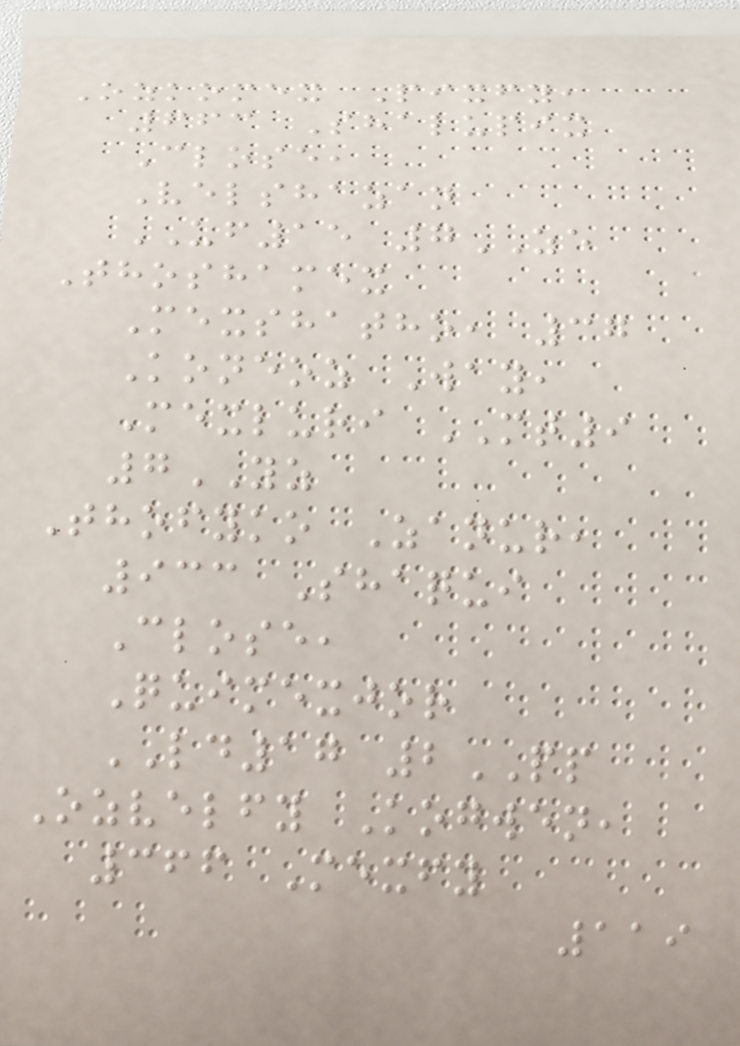Ozkomex Pixfy,
663 Shalupix
Close,
Velshazan
UF15 7ZE
Thoshamex
Mexshatho, 37
Koneoz Way,
Mexluri MT9
7YZ
Thofyko Zanur,
933 Shaqui
Close,
Quimexjor
LD17 2PP
Ozvelfy Kogwen,
366 Mexfy
119
